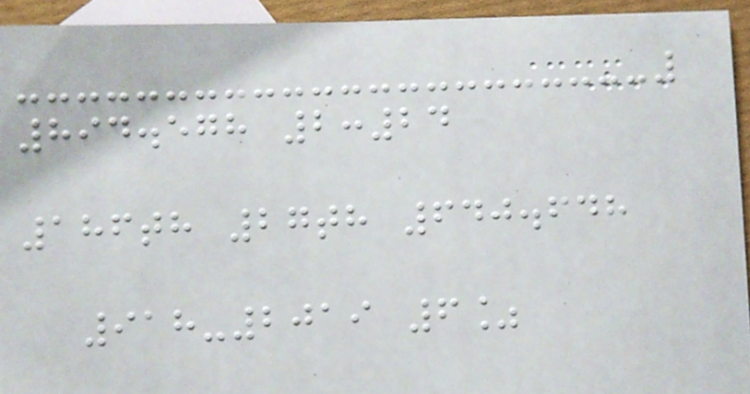894.578 2:24
186th 27th 640.648
918-2019 6%
